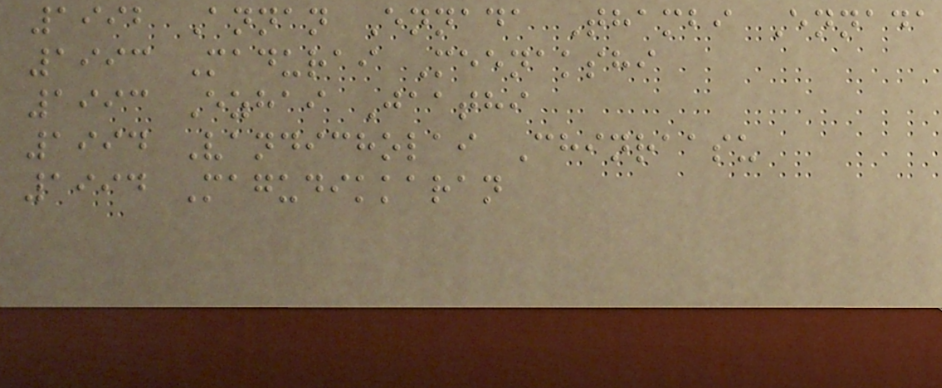1992 Annan Ennada Thambi Ennada
1993 Madurai Meenakshi
1993 Ezhai Jaathi
1994 Vandicholai Chinraasu
1994 Magudikkaran
